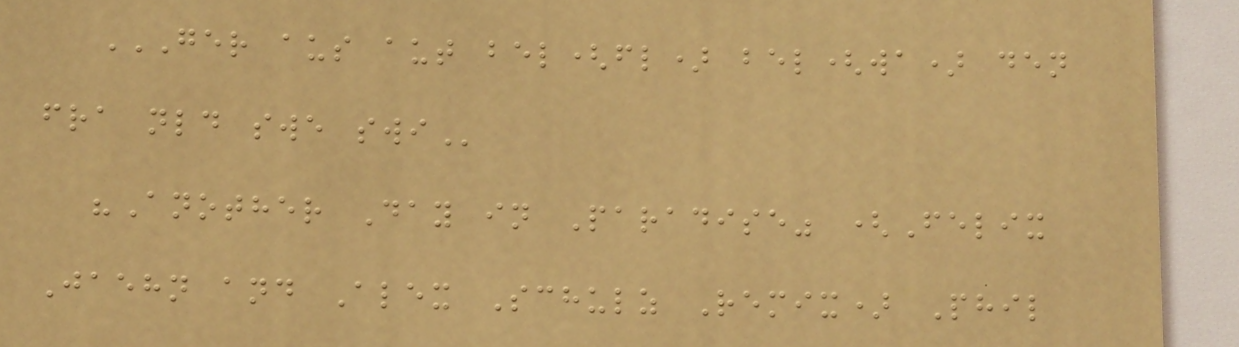GER AUS AUT BEL(FL) BEL(WA) DEN
FRA NLD SWE SWI
"Another Day in Paradise" (Felix
Jaehn and Alex Schulz Remix) Phil
